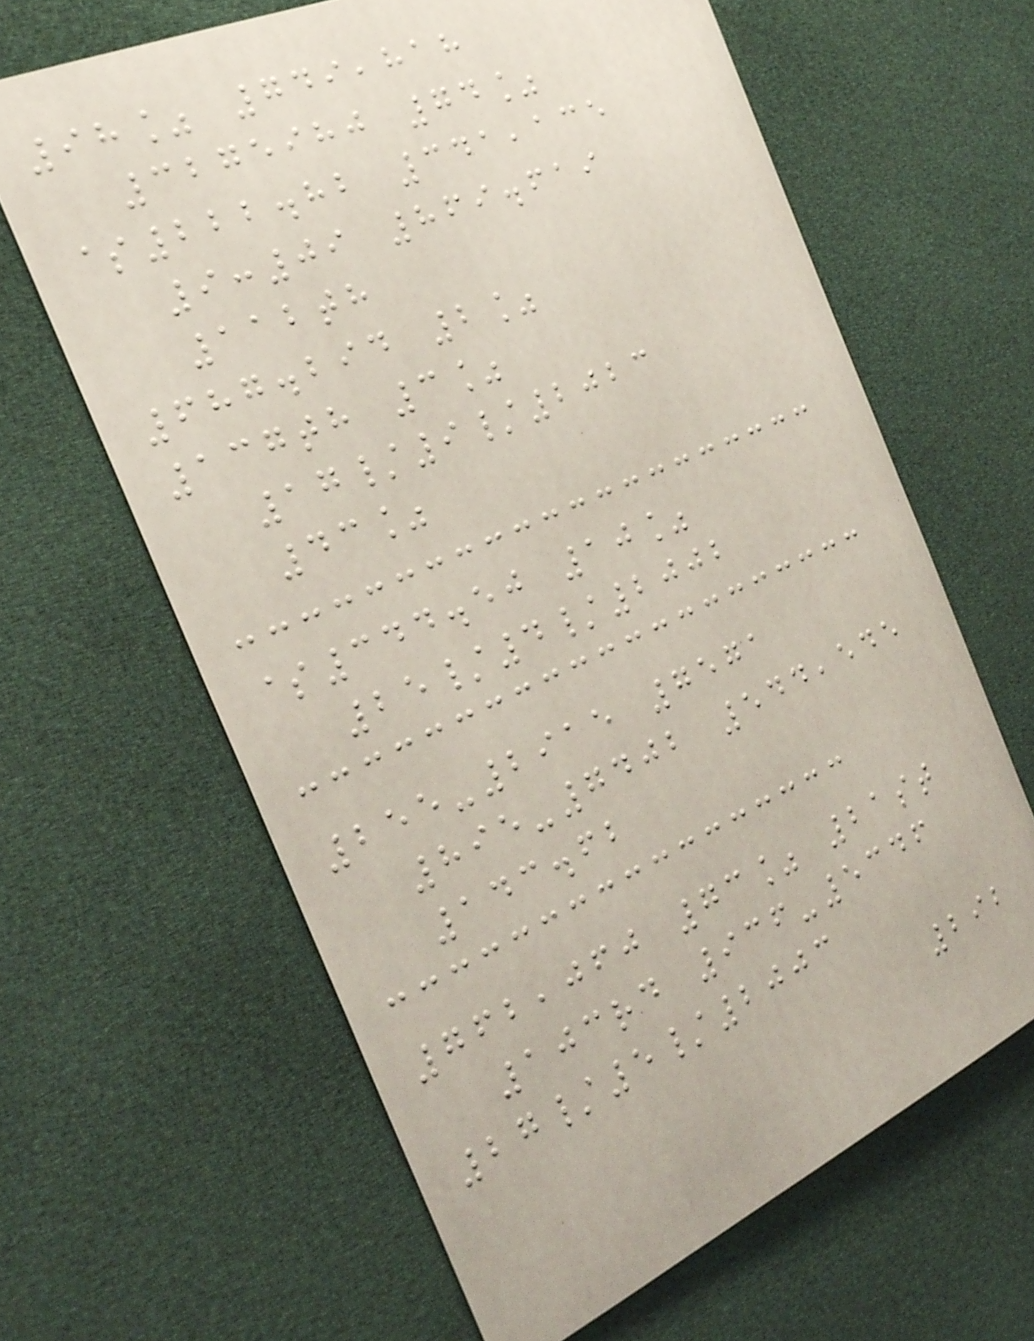98% 749,818
3275980 74%
$222.82 341,135
9:09 869.619
112th
687.294 2%
137th 3%
17/9/2023
43%
$344.50 10%
25/4/2002
255-2915 7571
895-7402 544,545
143.62
762,060 73% 21st
103rd 936-5346
27/5/2003
292
